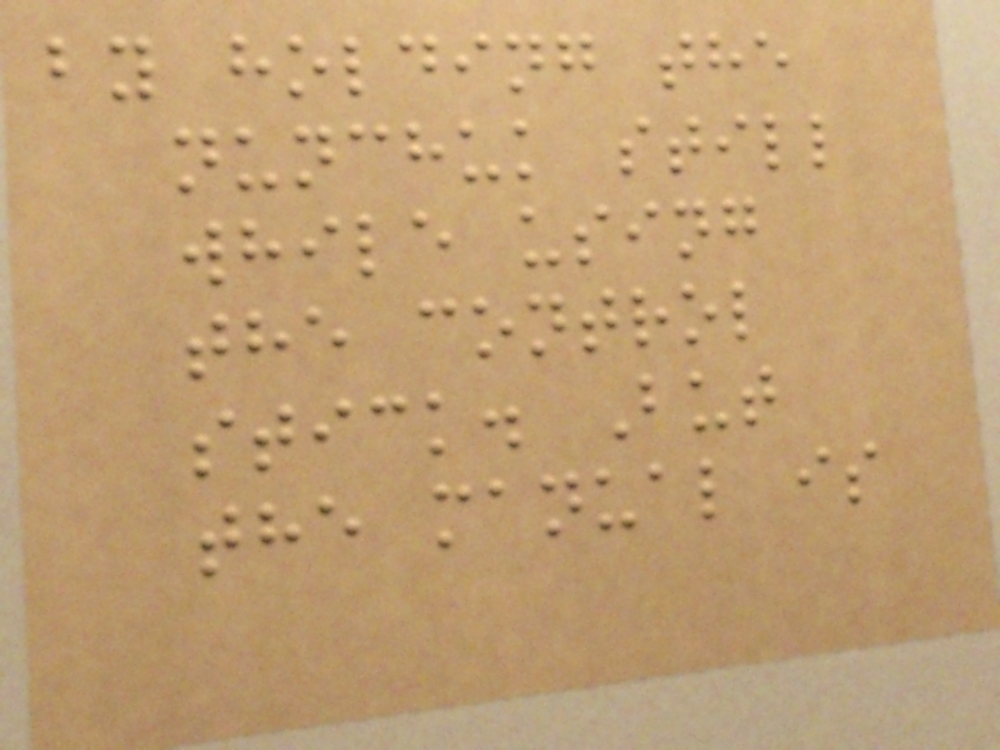by holding the
nunchuk still
while using
the control
stick. But
the manual is
